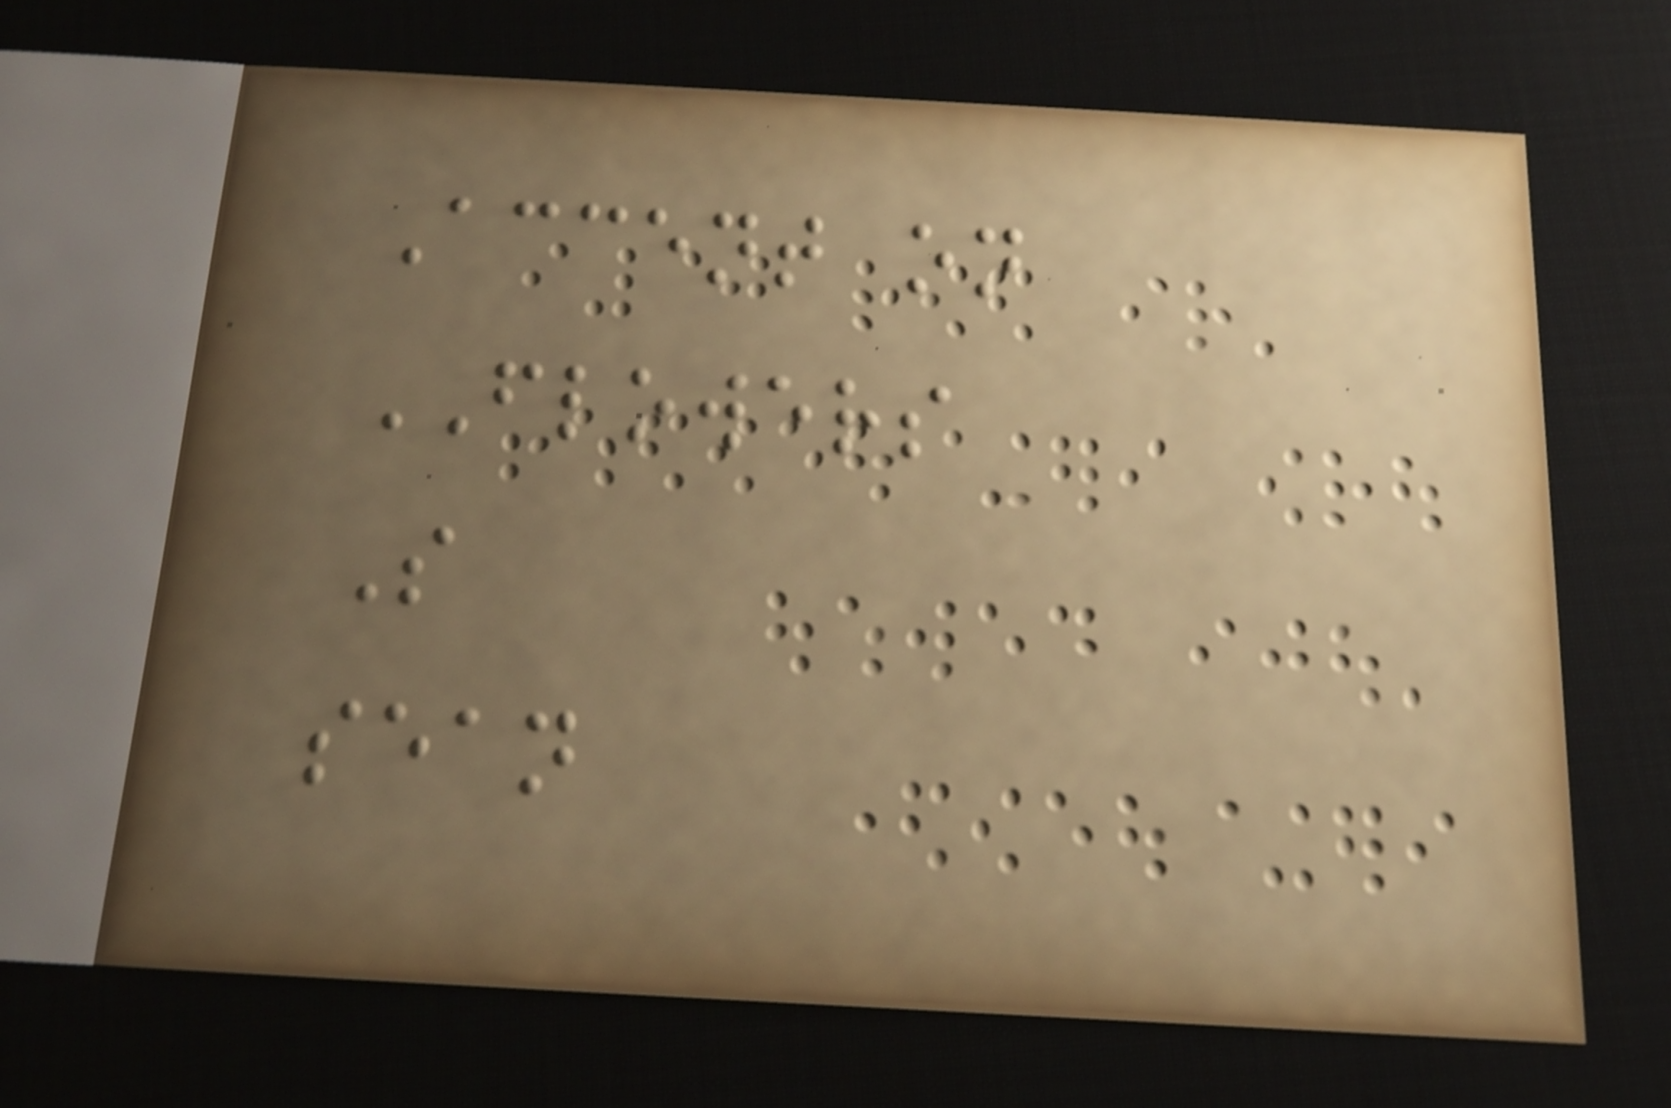Accent on
FLOWERS
S
sean
